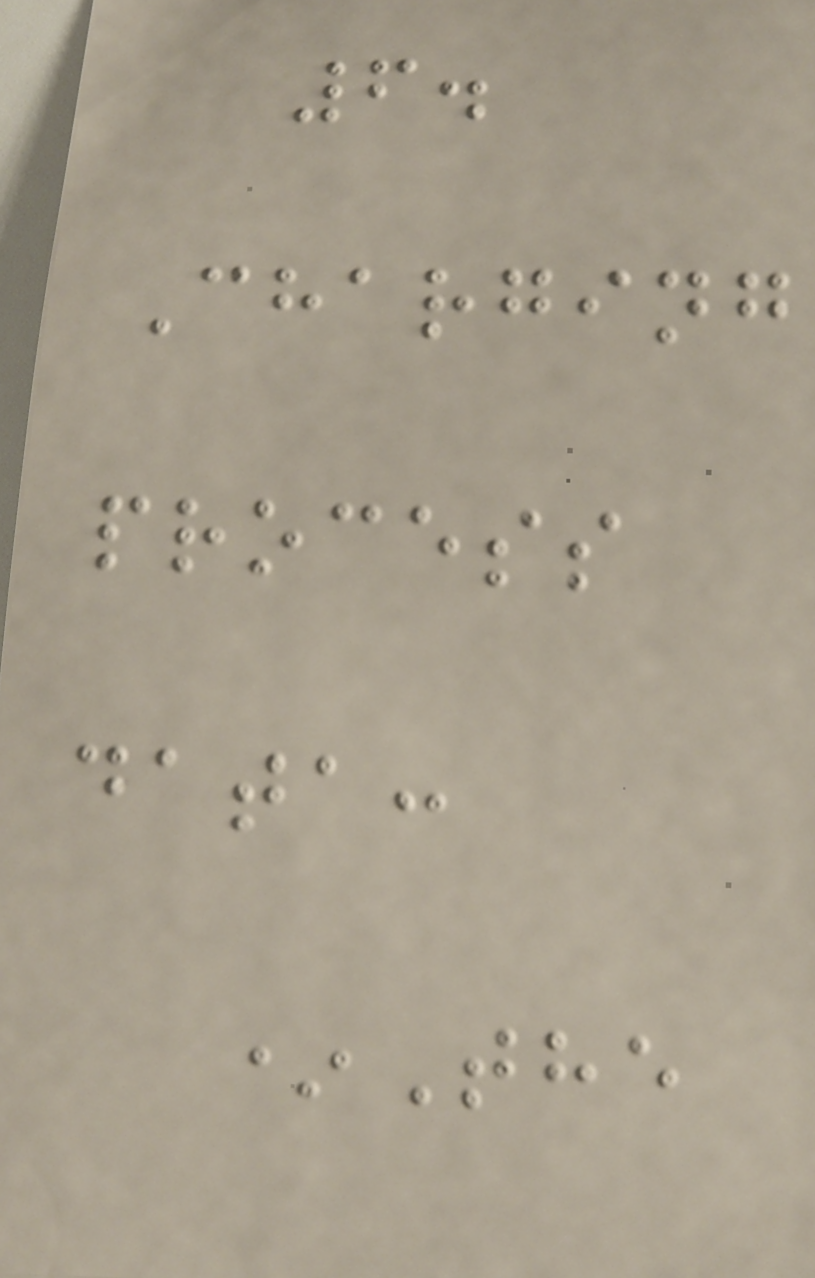6.
Charging
process
data:
*The
